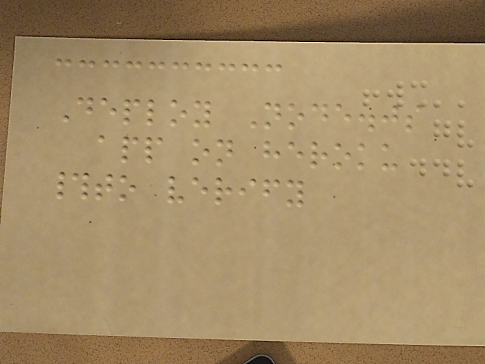Deploy Node.js
app on heroku
#to verify
